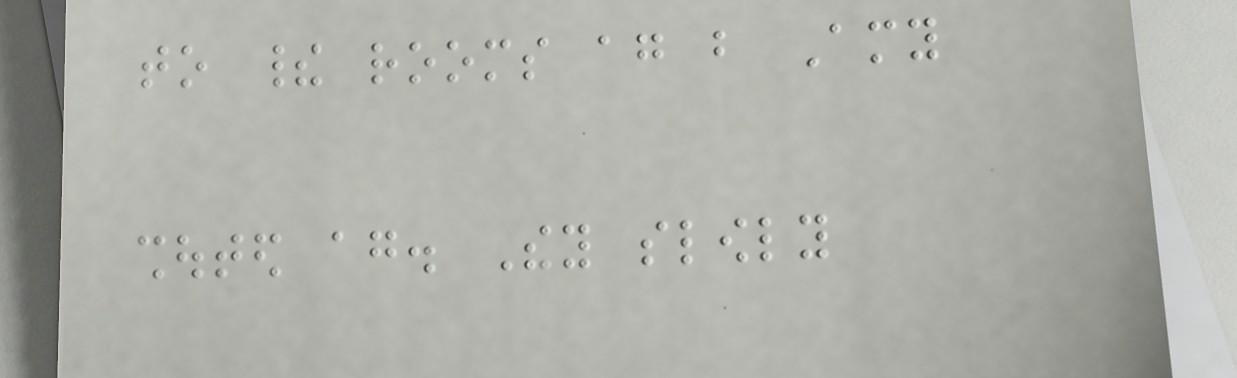to their rooms again but Amy
shouted again. They slowly
